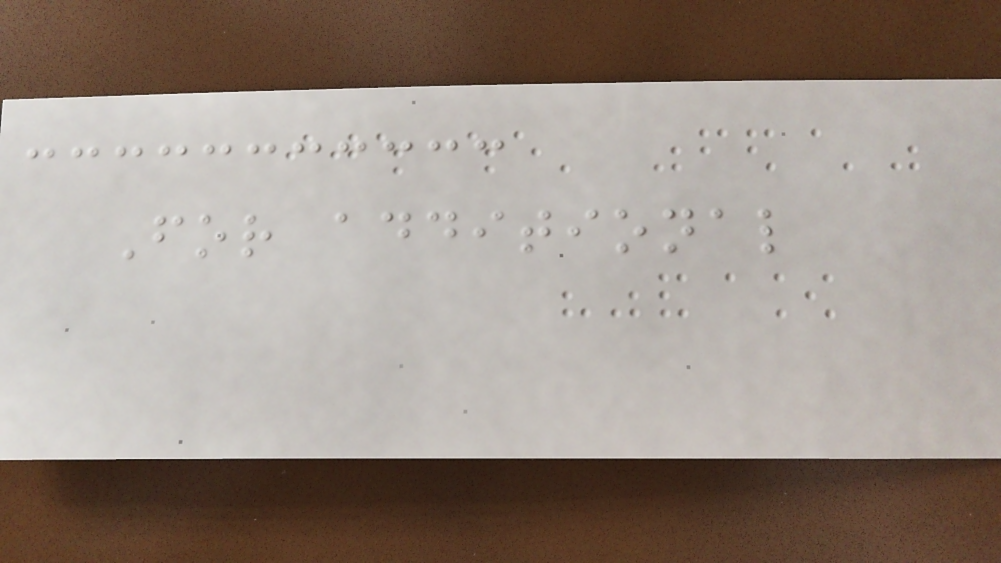For additional
